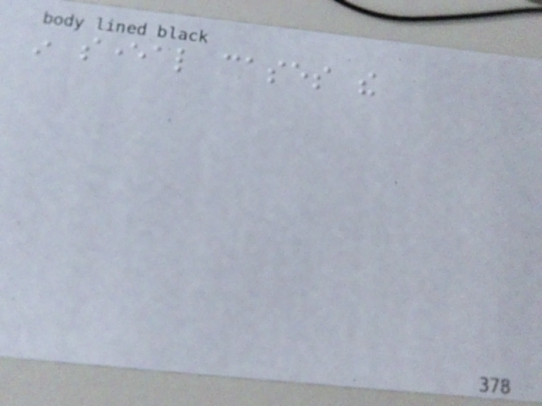in several cases the
